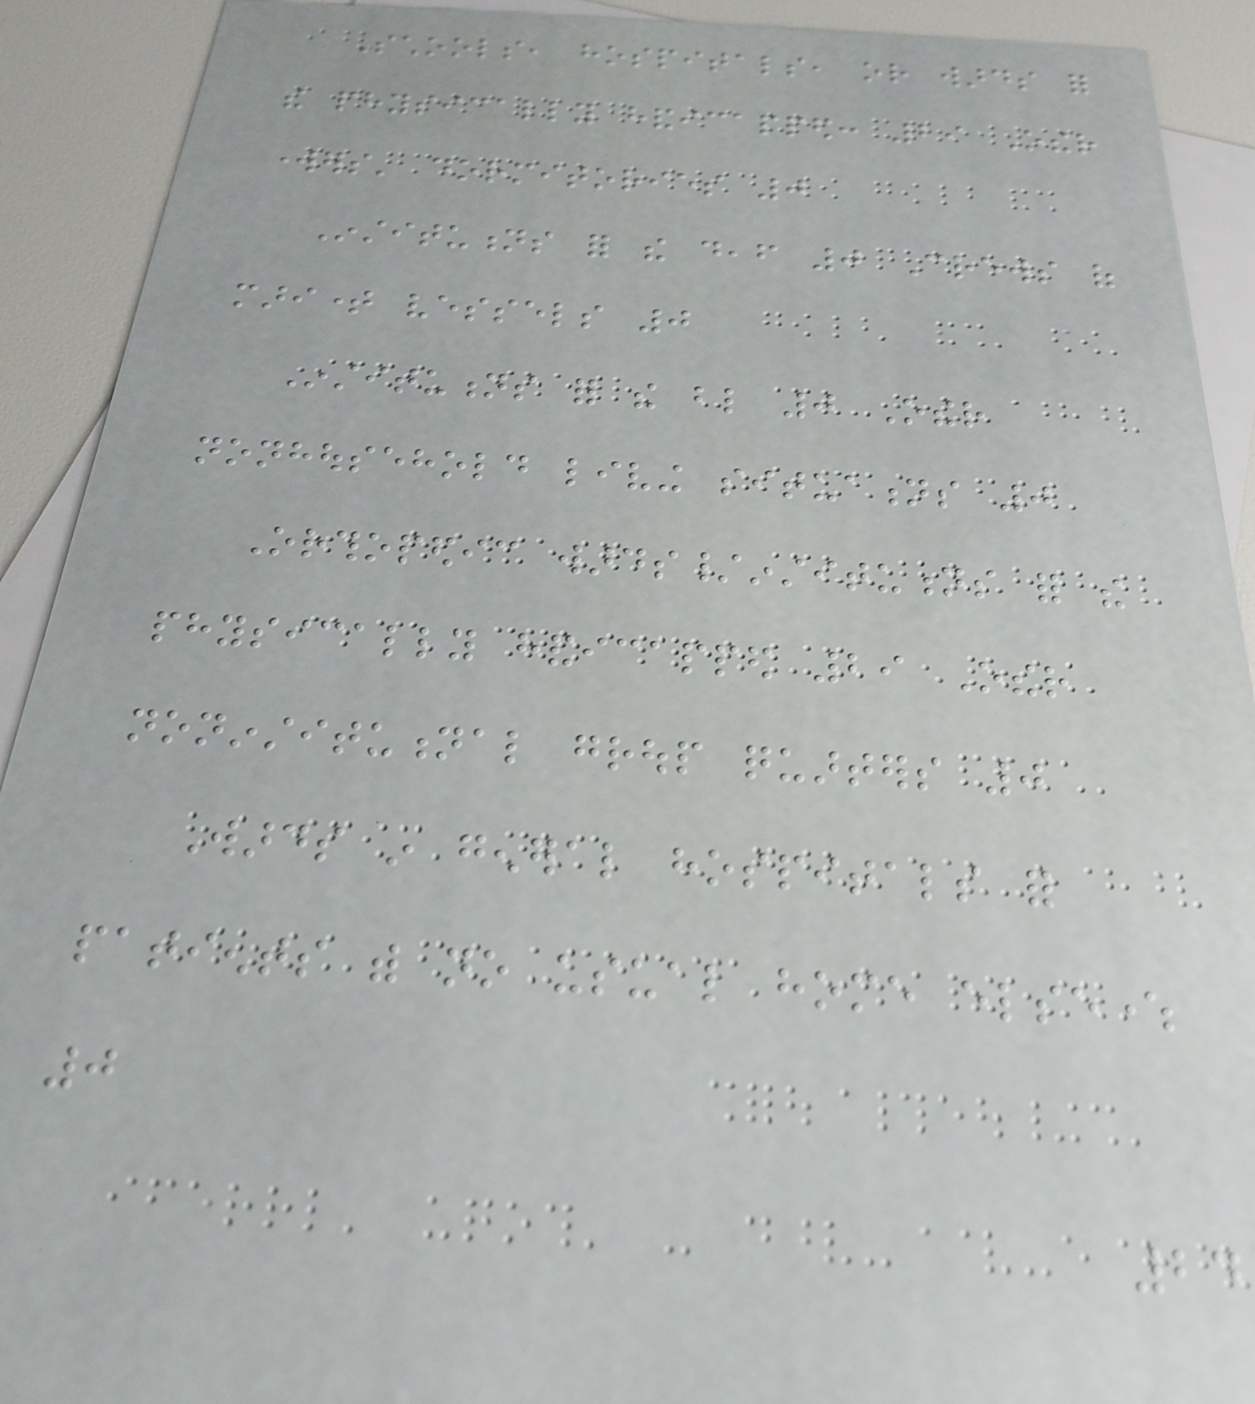Schools, hospitals, or wards for
the physically handicapped: 29 Other
workers' dormitories 0
Institutions for the deaf 0 Crews of
maritime vessels 0
Institutions for the blind 0 Other
nonhousehold living situations 0
Orthopedic wards/institutions for the
physically handicapped 29 Other
noninstitutional group quarters 0
Wards in general hospitals for
patients with no usual home elsewhere
0
24
